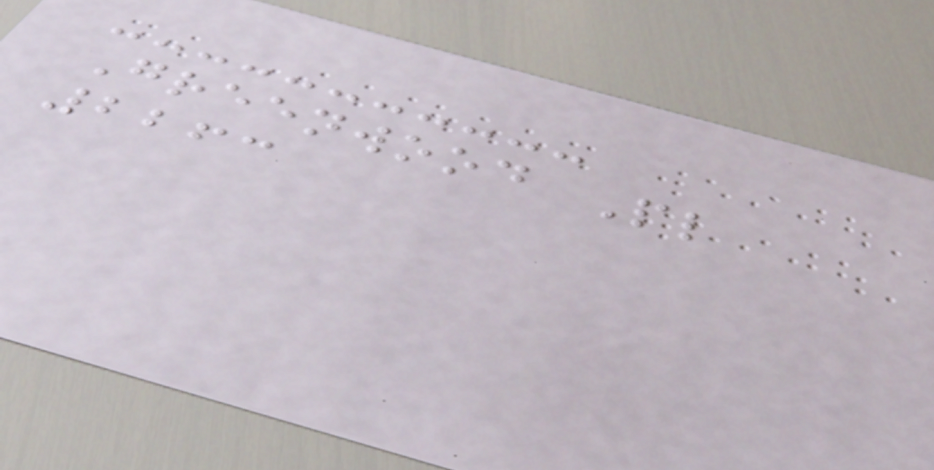Greenwood Pl
2263
